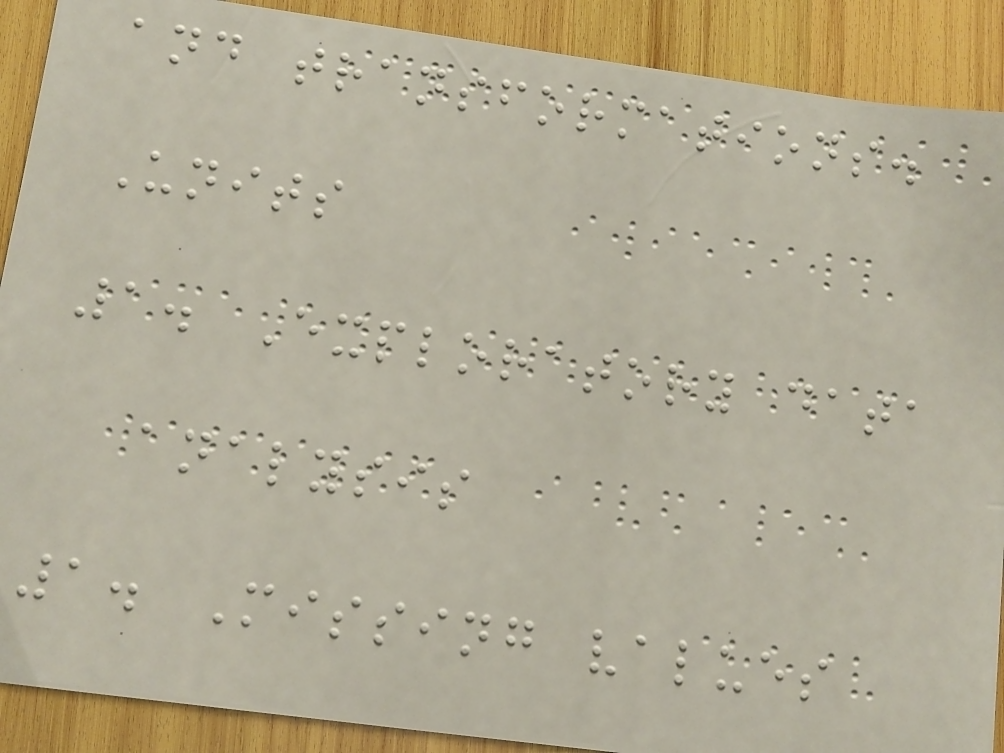and transformations.
Units
1. Exploratory data
analysis
1. Missing values
